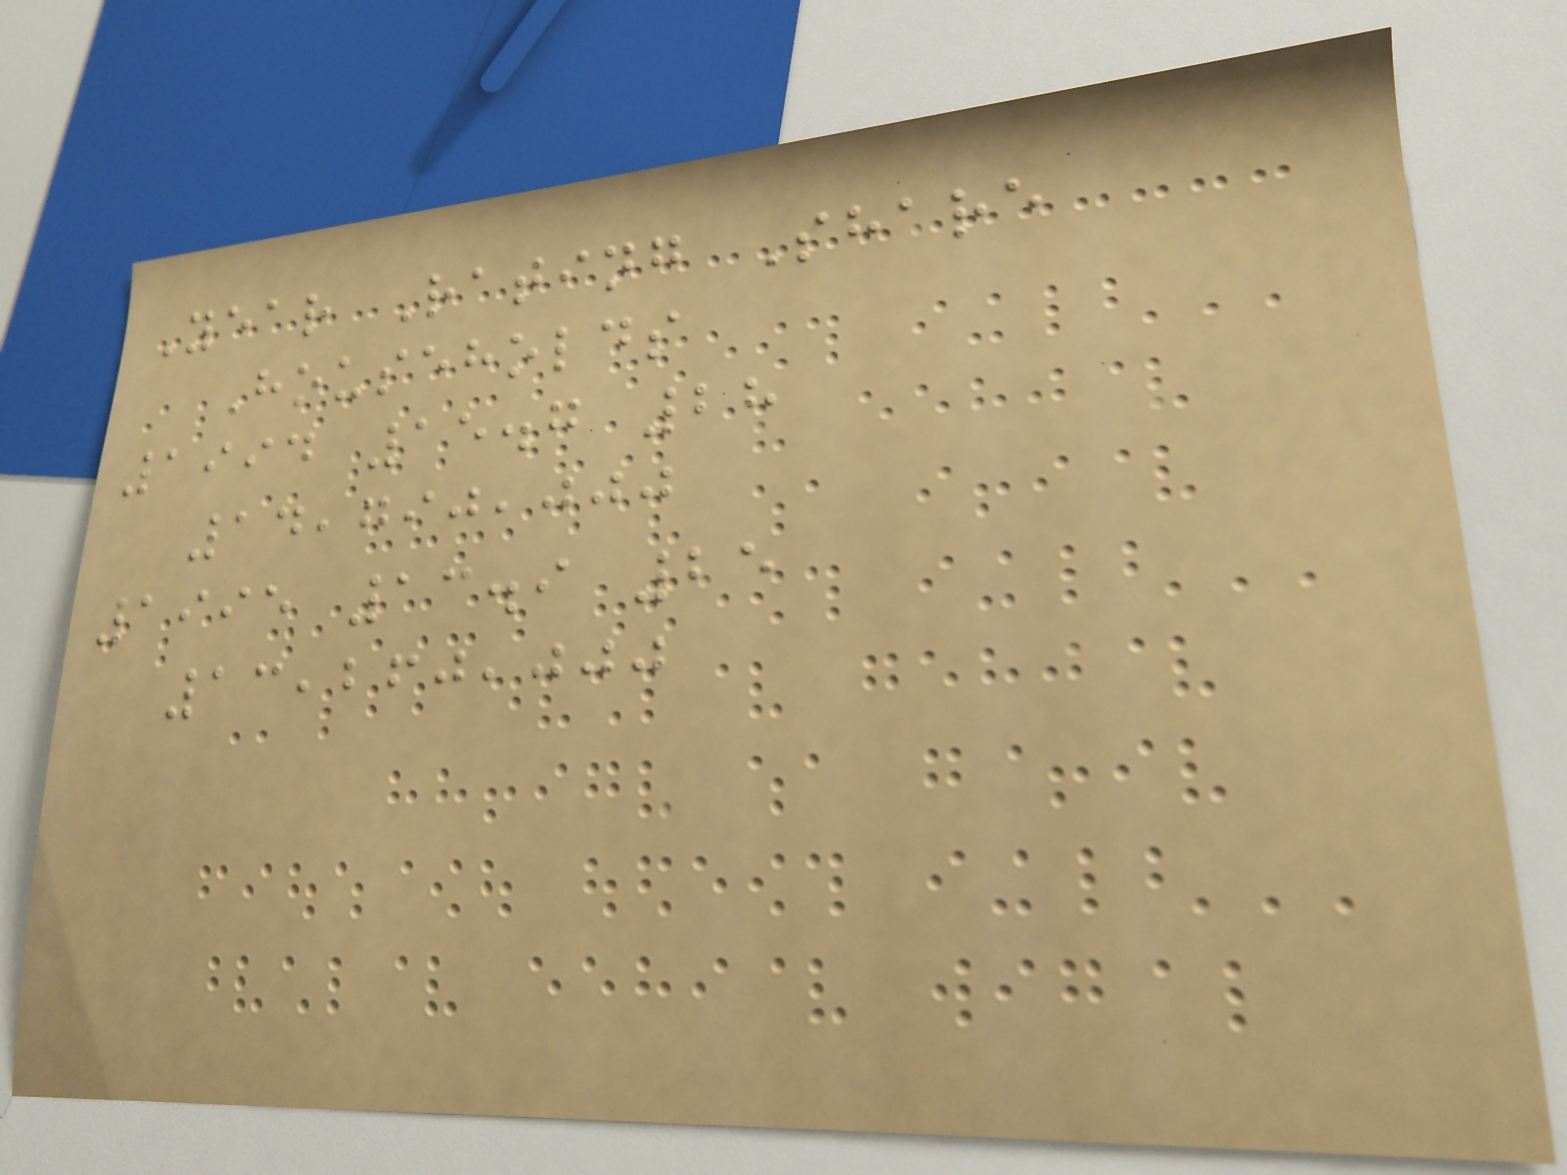Year Rating Share
Households
1994 15.7 28
14,790,000
1995 13.9 25
13,260,000
